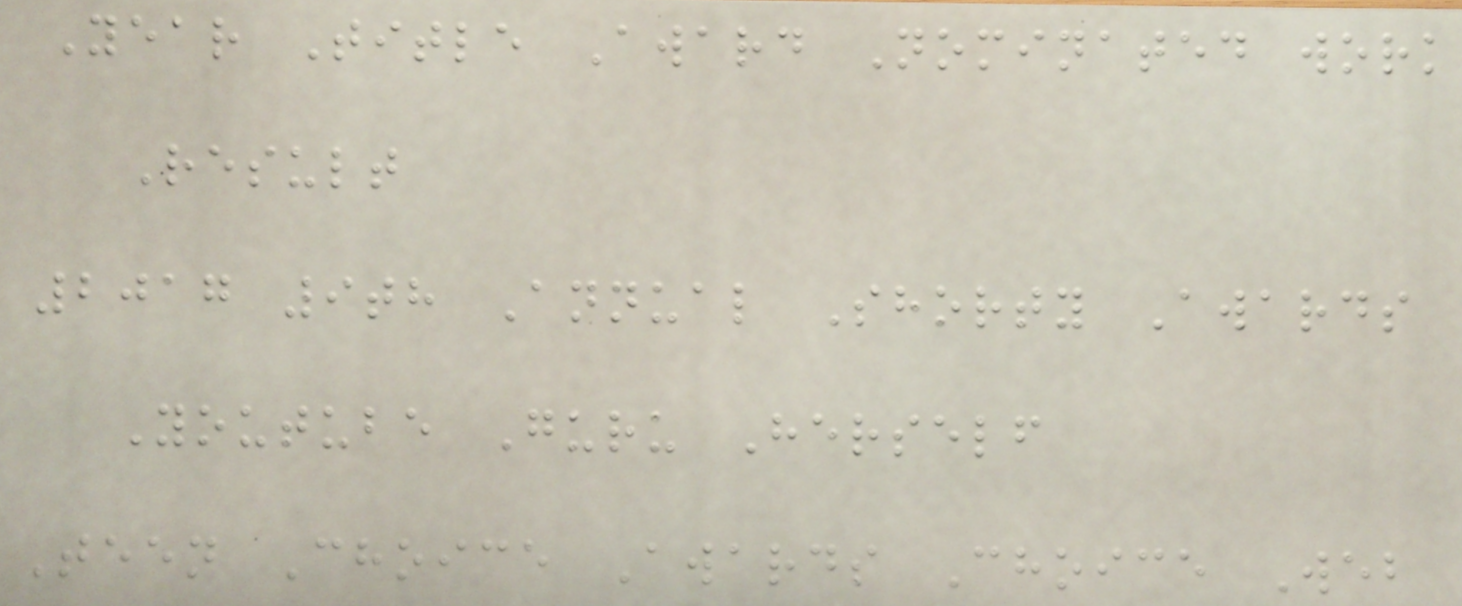Year Title Award Nominated work
Result
2017 9th Annual Shorty Awards
Youtube Guru Herself
Teen Choice Awards Choice Web
